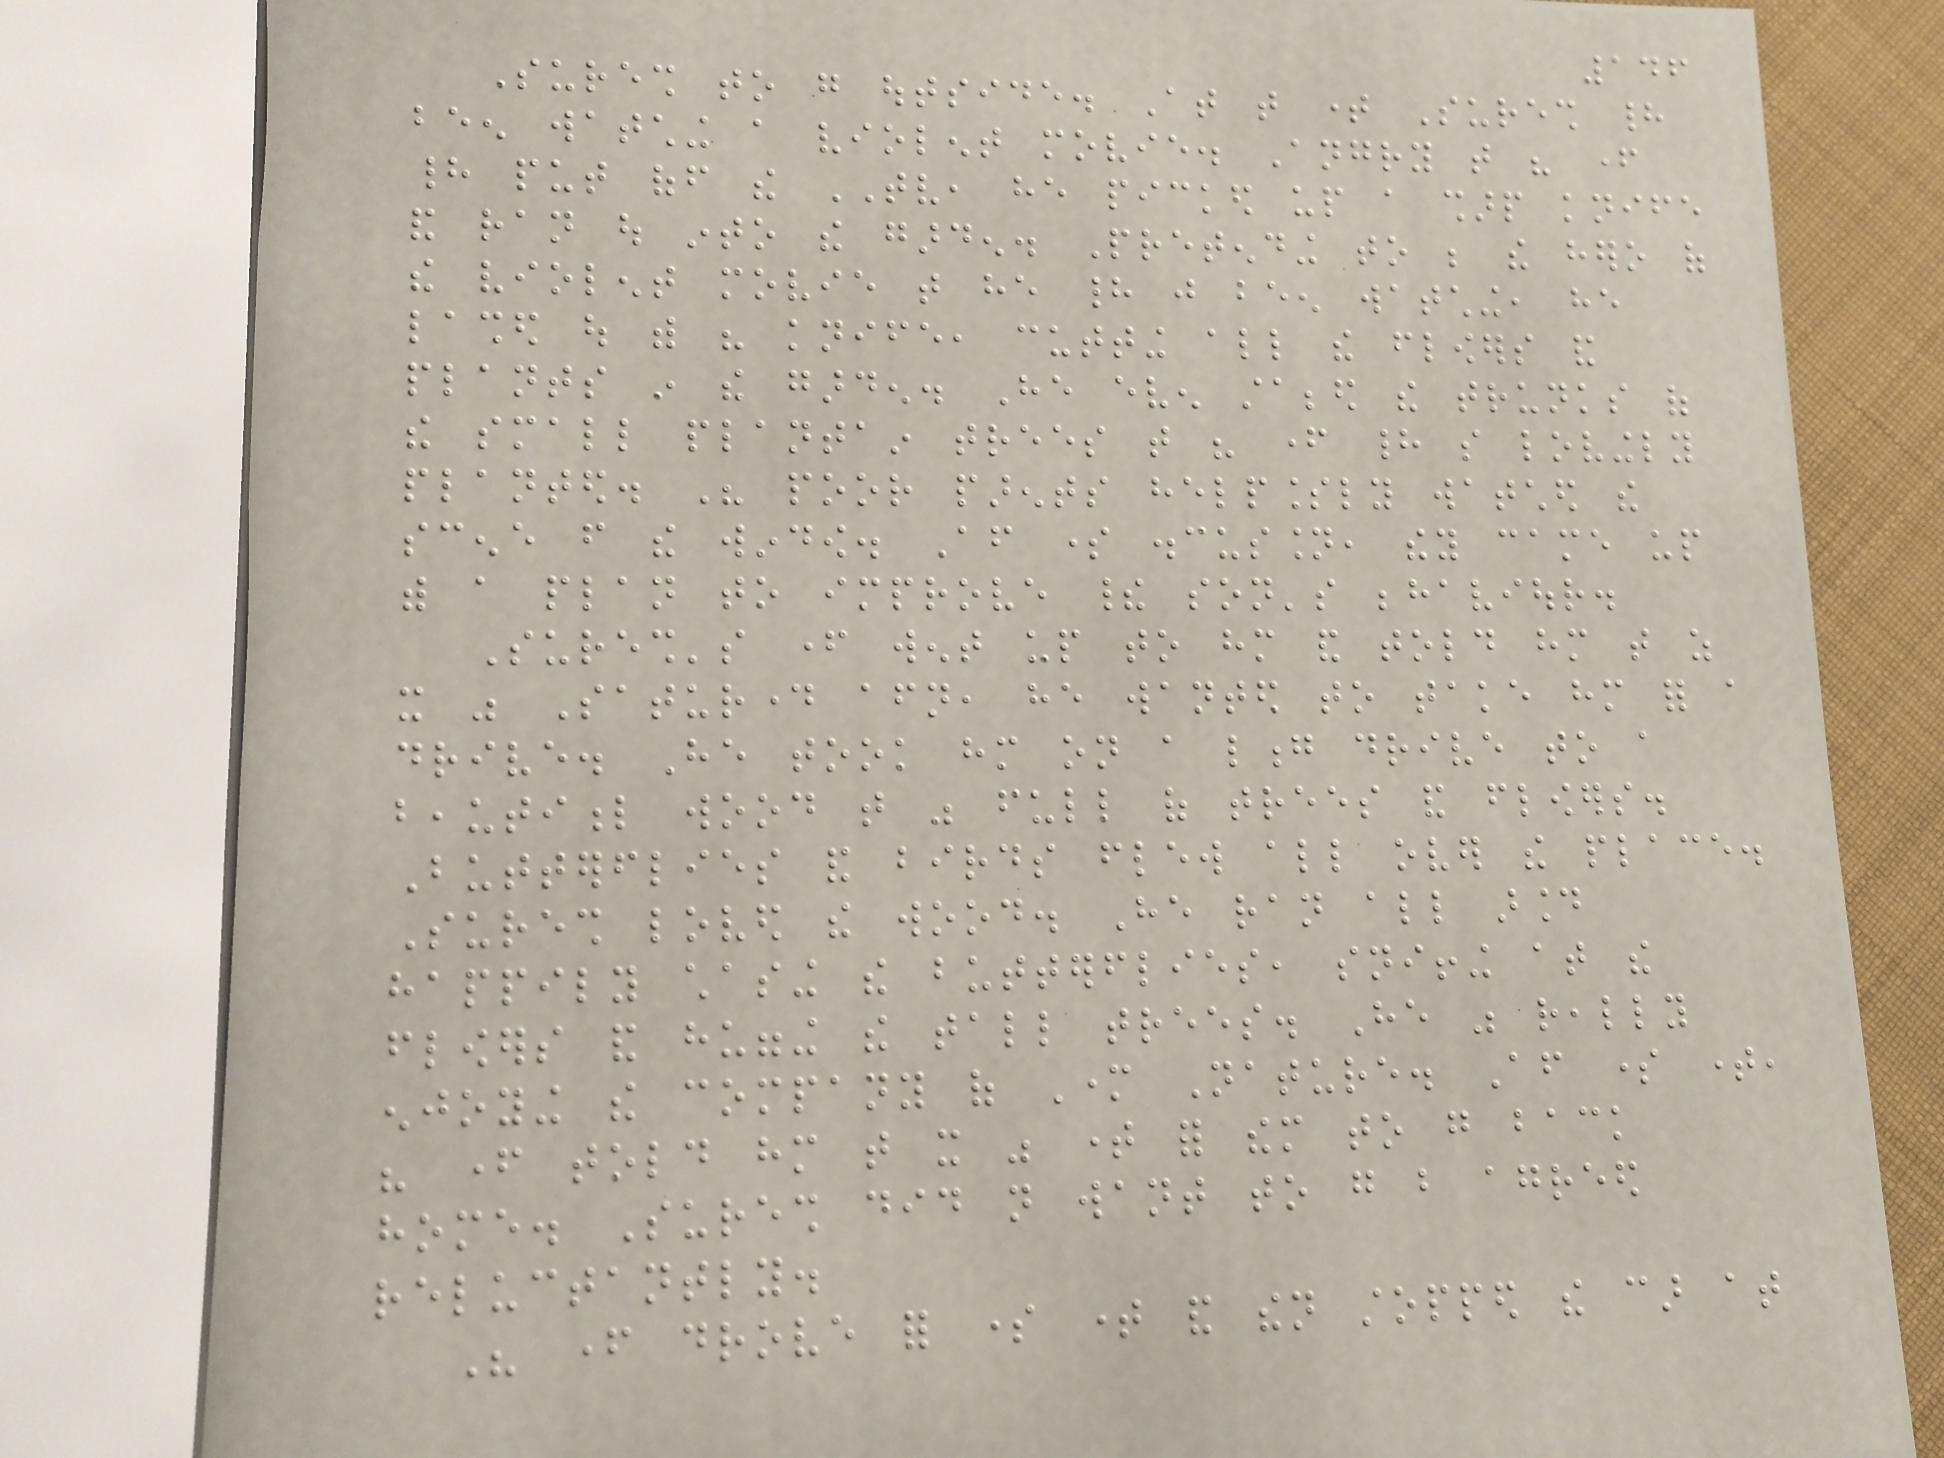146
Suresh to go outside. At that time Suresh had
been watching a violent movie. Angry that his father
had put off the TV, he picked up a sharp knife
and ran out into the garden. Pretending to be the hero of
the violent movie that he had just been watching, he
lashed out with his knife, cutting all the flowers and
plants in the garden. He even stabbed the trunks of
the small plantain trees that his father had so lovingly
planted. His poor parents helplessly watched the
scene from the window. After some discussion, they came up
with a plan to improve their son's behaviour.
Suresh's father went up to him and told him that as
it was Saturday afternoon, he wanted to take him for a
drive. He took him on a long drive to a
beautiful wood that was full of trees and flowers.
Butterflies and birds flew all over the place.
Suresh loved the wood. He ran all around
happily chasing the butterflies, sniffing at the
flowers and hugging the tall trees. He was really
enjoying the company of Mother Nature. After some time,
his father told him that it was time for them to go back
home. Suresh did not want to go but agreed
reluctantly.
His father drove for some time and then stopped the car at
